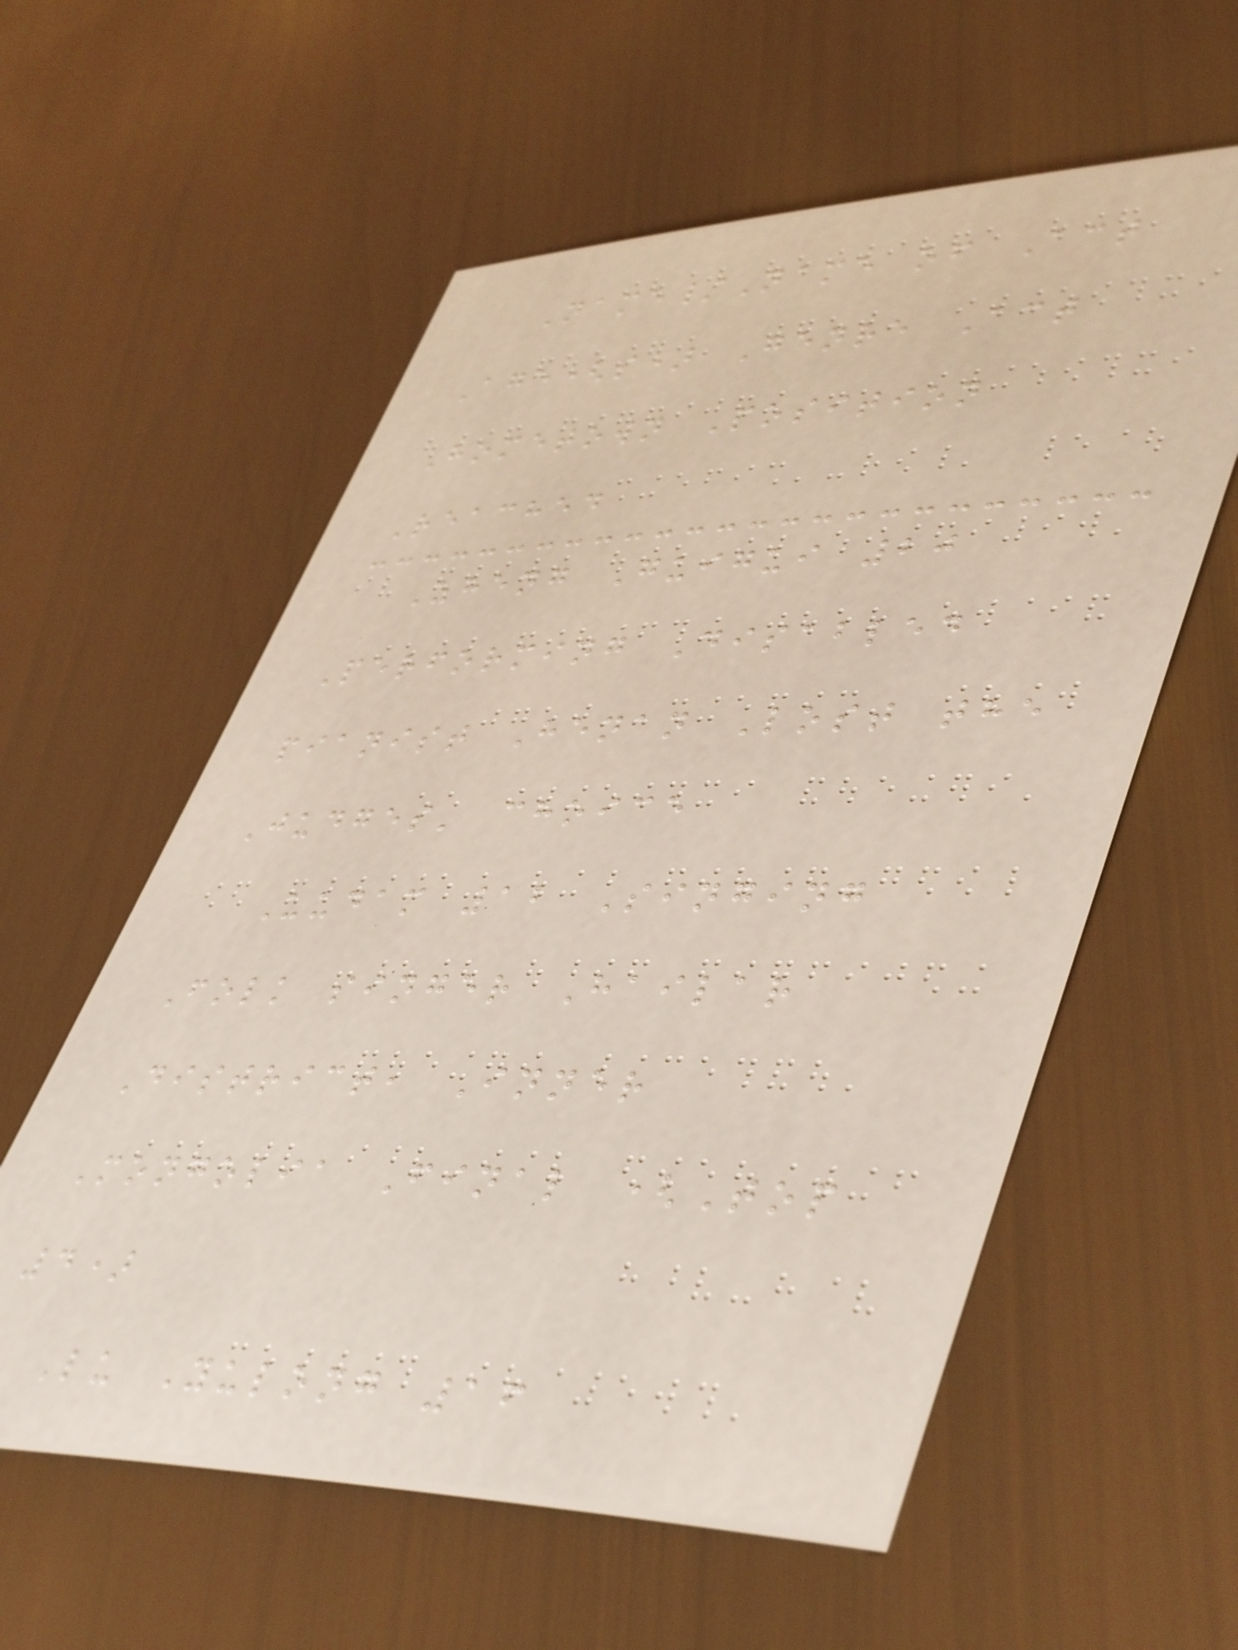Name/Name of Act
Age(s) Genre Act
Hometown Position
Reached
Zheng Guigui 20
Performing Disabled
pianist Henan Lost the
Judges' choice
Uudam 12 Singing
Folk singer Hailar
District, Inner
Mongolia Final (Top
4)
Lu Yulong 16
